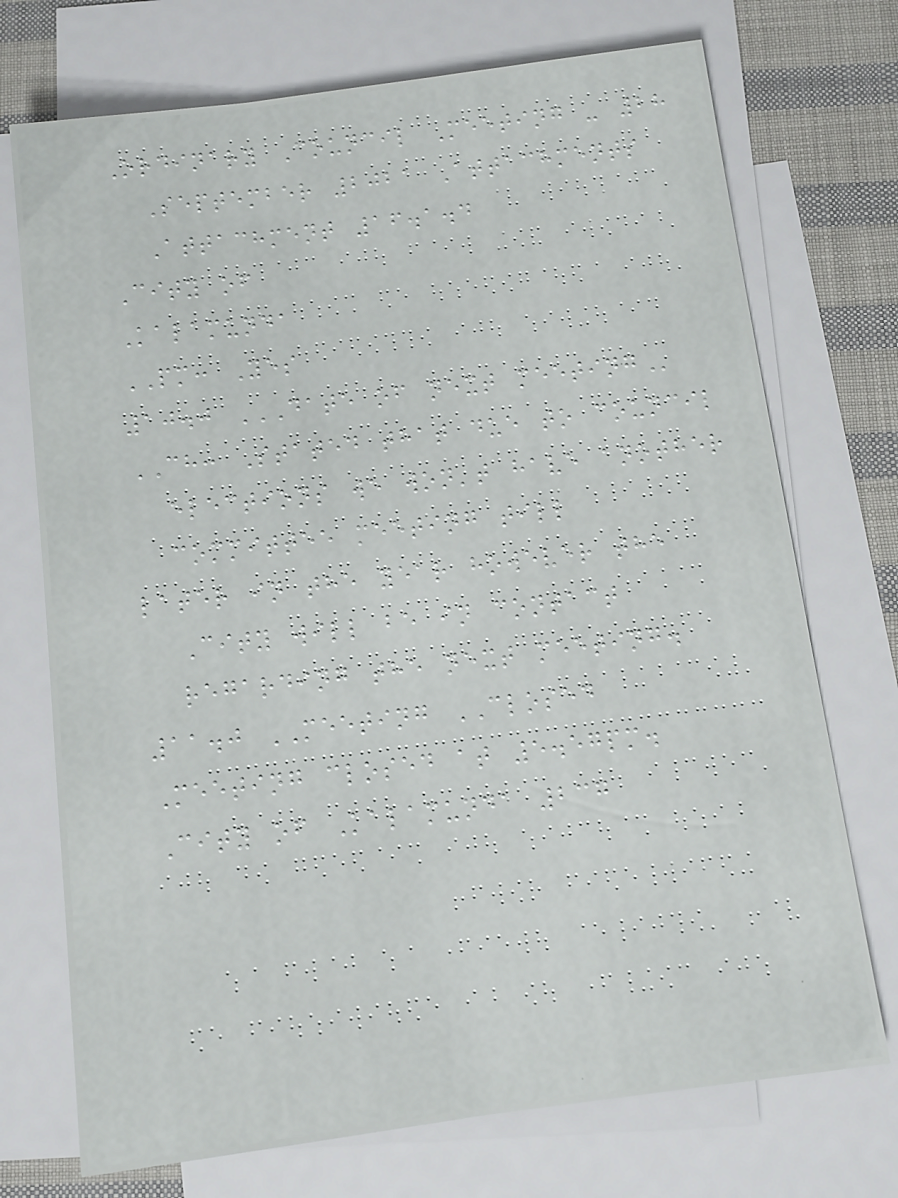Ordinary Council Meeting - 28
September 2021 Attachments
Attachment 16.1.4
City of
Kalamunda
PM: Yes
10.0 DATE OF NEXT MEETING
CH: Stated that due to council
elections we won't have another
committee meeting till
later in the year however the
City will be in contact
regarding the next meeting.
11.0 MEETING CLOSED
Meeting closed at 5.57pm.
City of Kalamunda 237
